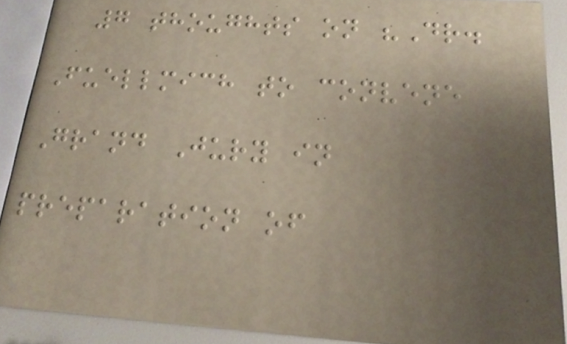7 thoughts on "Dr.
Fuellmich to convene
Grand Jury in
preparation of
